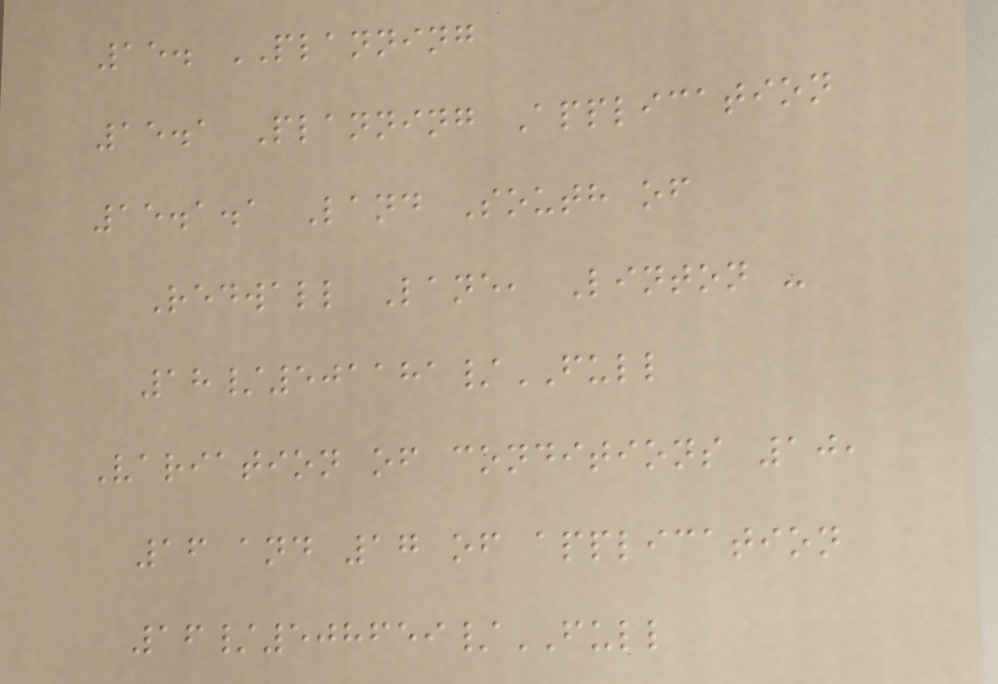15. PLANNING
15.1 Planning Application
15.1.1 Land South of
Redwall Lane, Linton -
18/501181/FULL
Variation of conditions 10,
16 and 17 of application
16/508659/FULL
